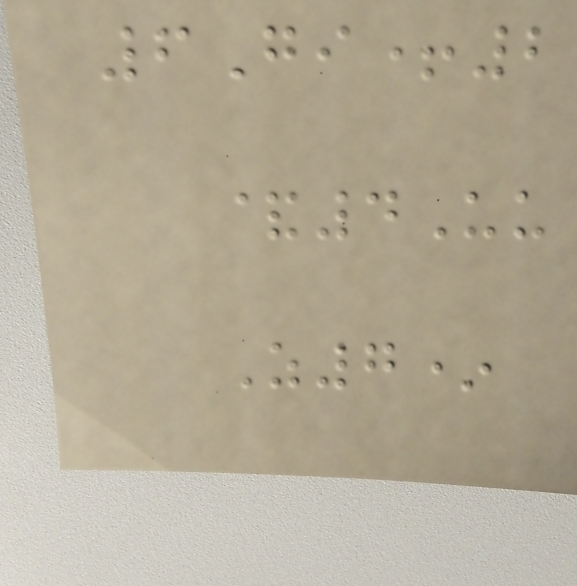6Gi+2
&4Uu
Z7*
